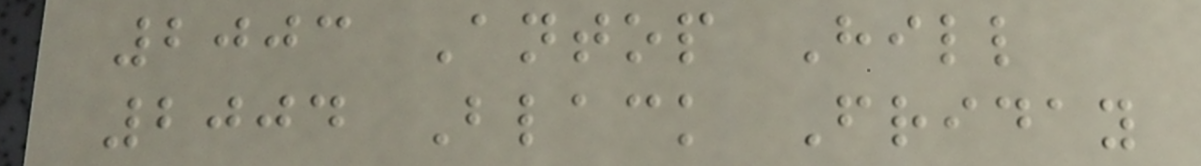2003 Antop Hill
2004 Black Friday
